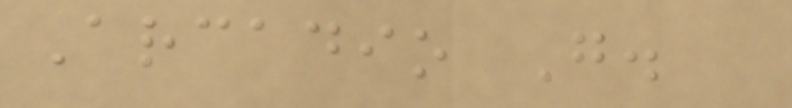Arcadio G.
